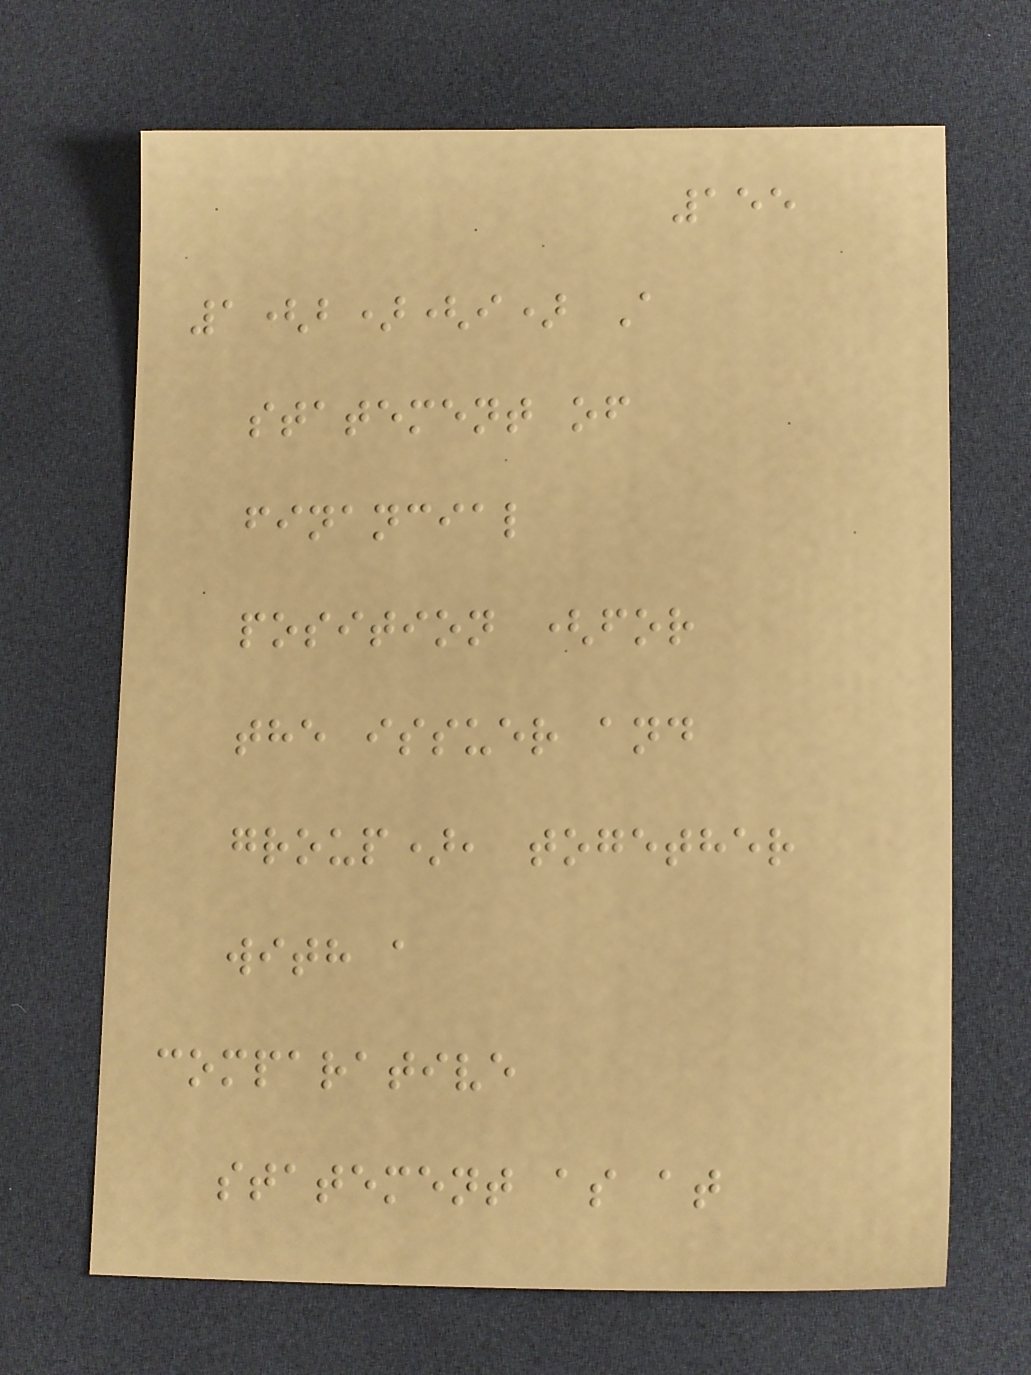155
1(b)(i) A
statement of
financial
position (for
the issuer and
group), together
with a
comparative
statement as at
